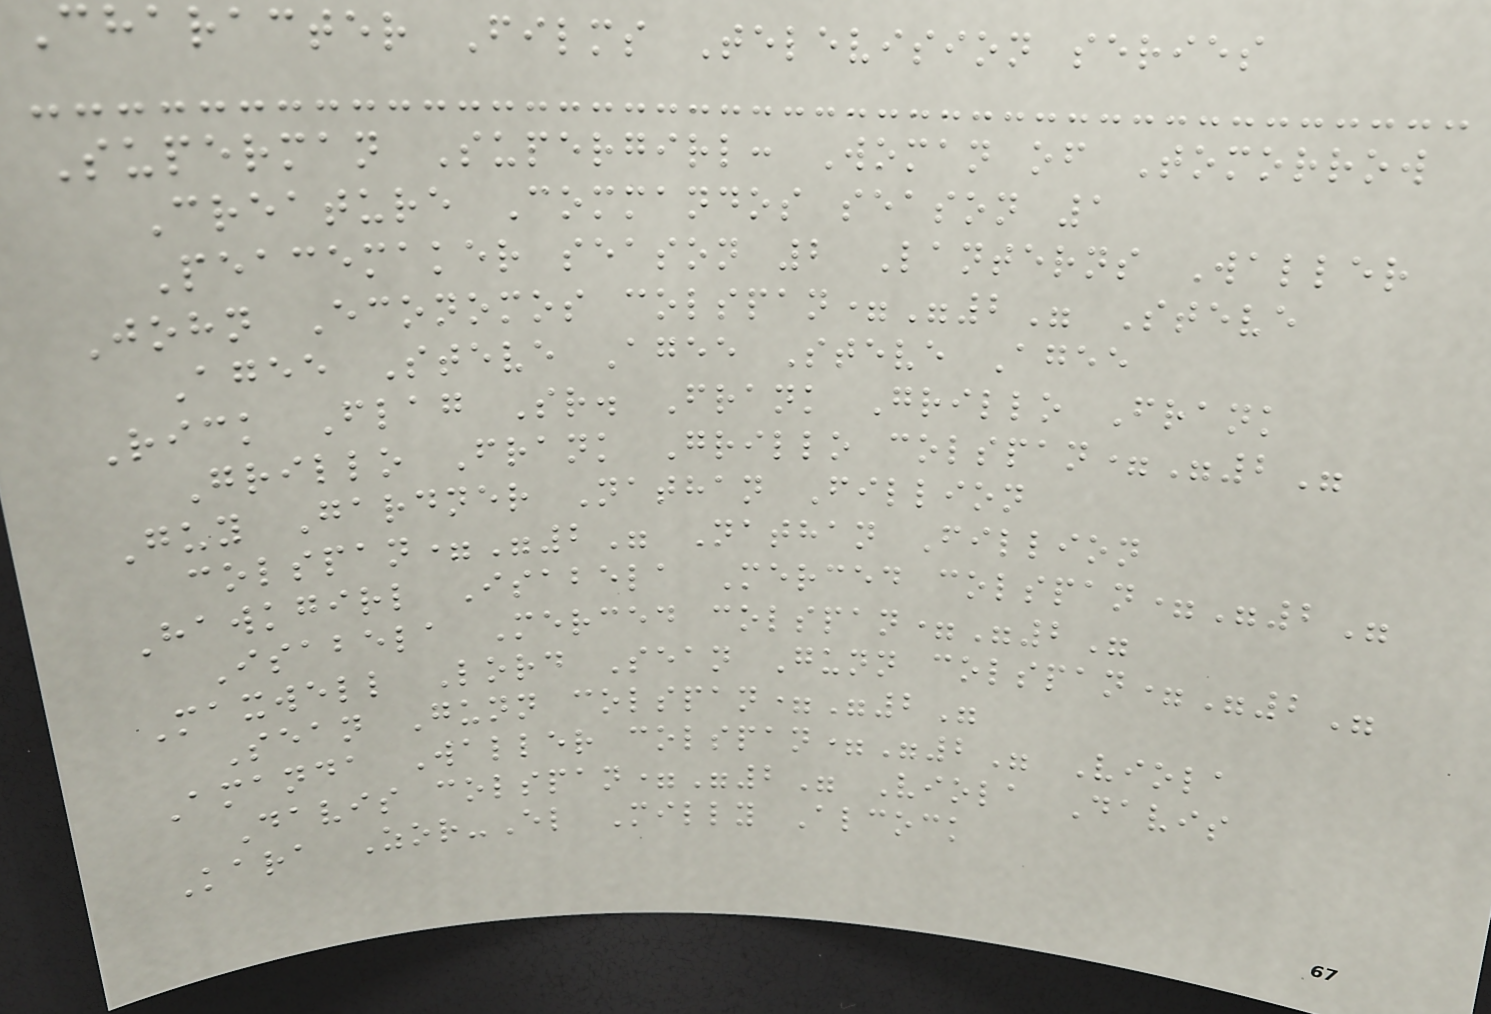Character Films Television series
Superman Supergirl: Woman of Tomorrow
Creature Commandos season 1
Peacemaker season 2 Lanterns Waller
John Economos colspan="2" Steve
Agee Steve Agee Steve Agee
Rick Flag Sr. Frank Grillo Frank
Grillo Frank Grillo colspan="2"
Guy Gardner Nathan Fillion
colspan="2" Nathan Fillion
Hawkgirl Isabela Merced colspan="2"
Isabela Merced colspan="2"
Maxwell Lord Sean Gunn colspan="2"
Sean Gunn colspan="2"
Amanda Waller colspan="2" Viola
Davis colspan="2" Viola Davis
Kara Zor-El Milly Alcock
